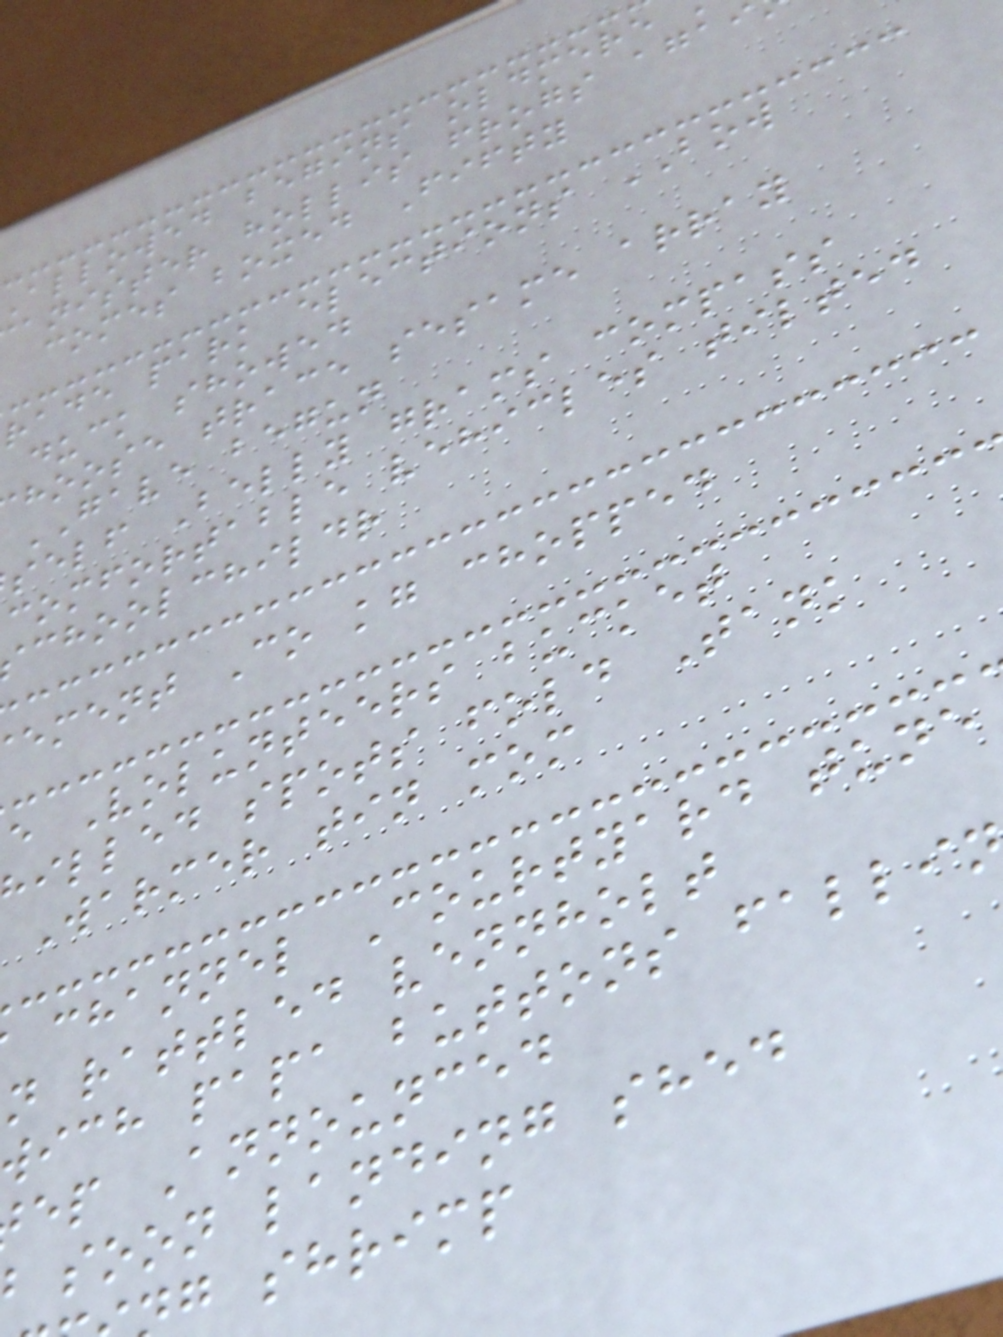allowed begins oldmere
anister hollis frogs agai
comes boxed Fifty
rade park elections BOW
duck showed
hoose trace sesame array
GAVE begun
self Belly grams compass
comfortable vehicles tilted
choolchildr
ement Co kg chopped
e Volunteers bucket
illed spots fold Tank
Warmer tin mom
channel Courtyard tune
n rattled vennholt
ich papa buttons falli
ep Announced
soon landing shed
g shrimp
